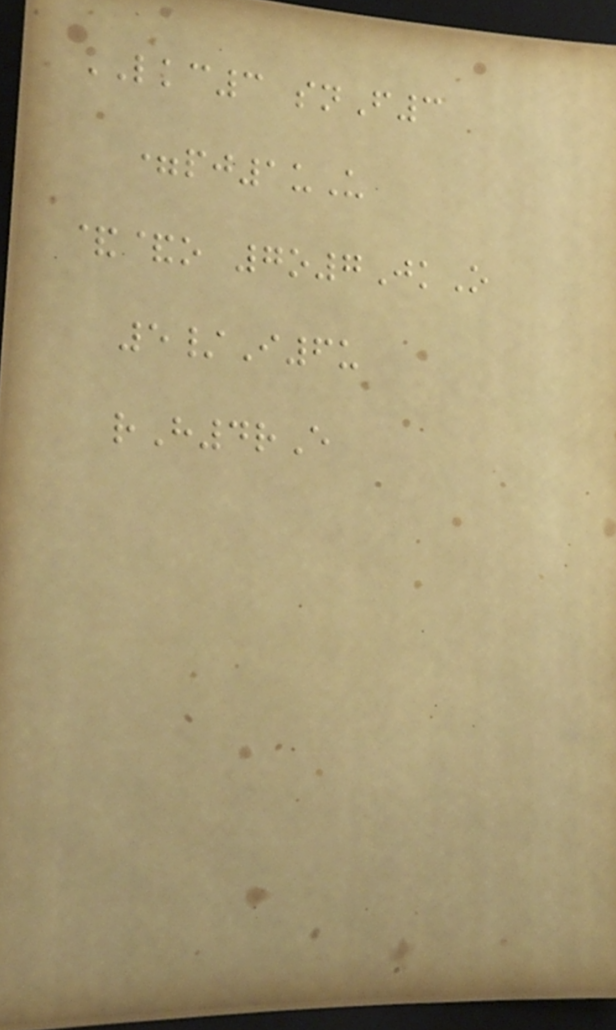LKC3 snF3
=pj1uU
&&o 7o7JkO
5/I6u
rH4rE
